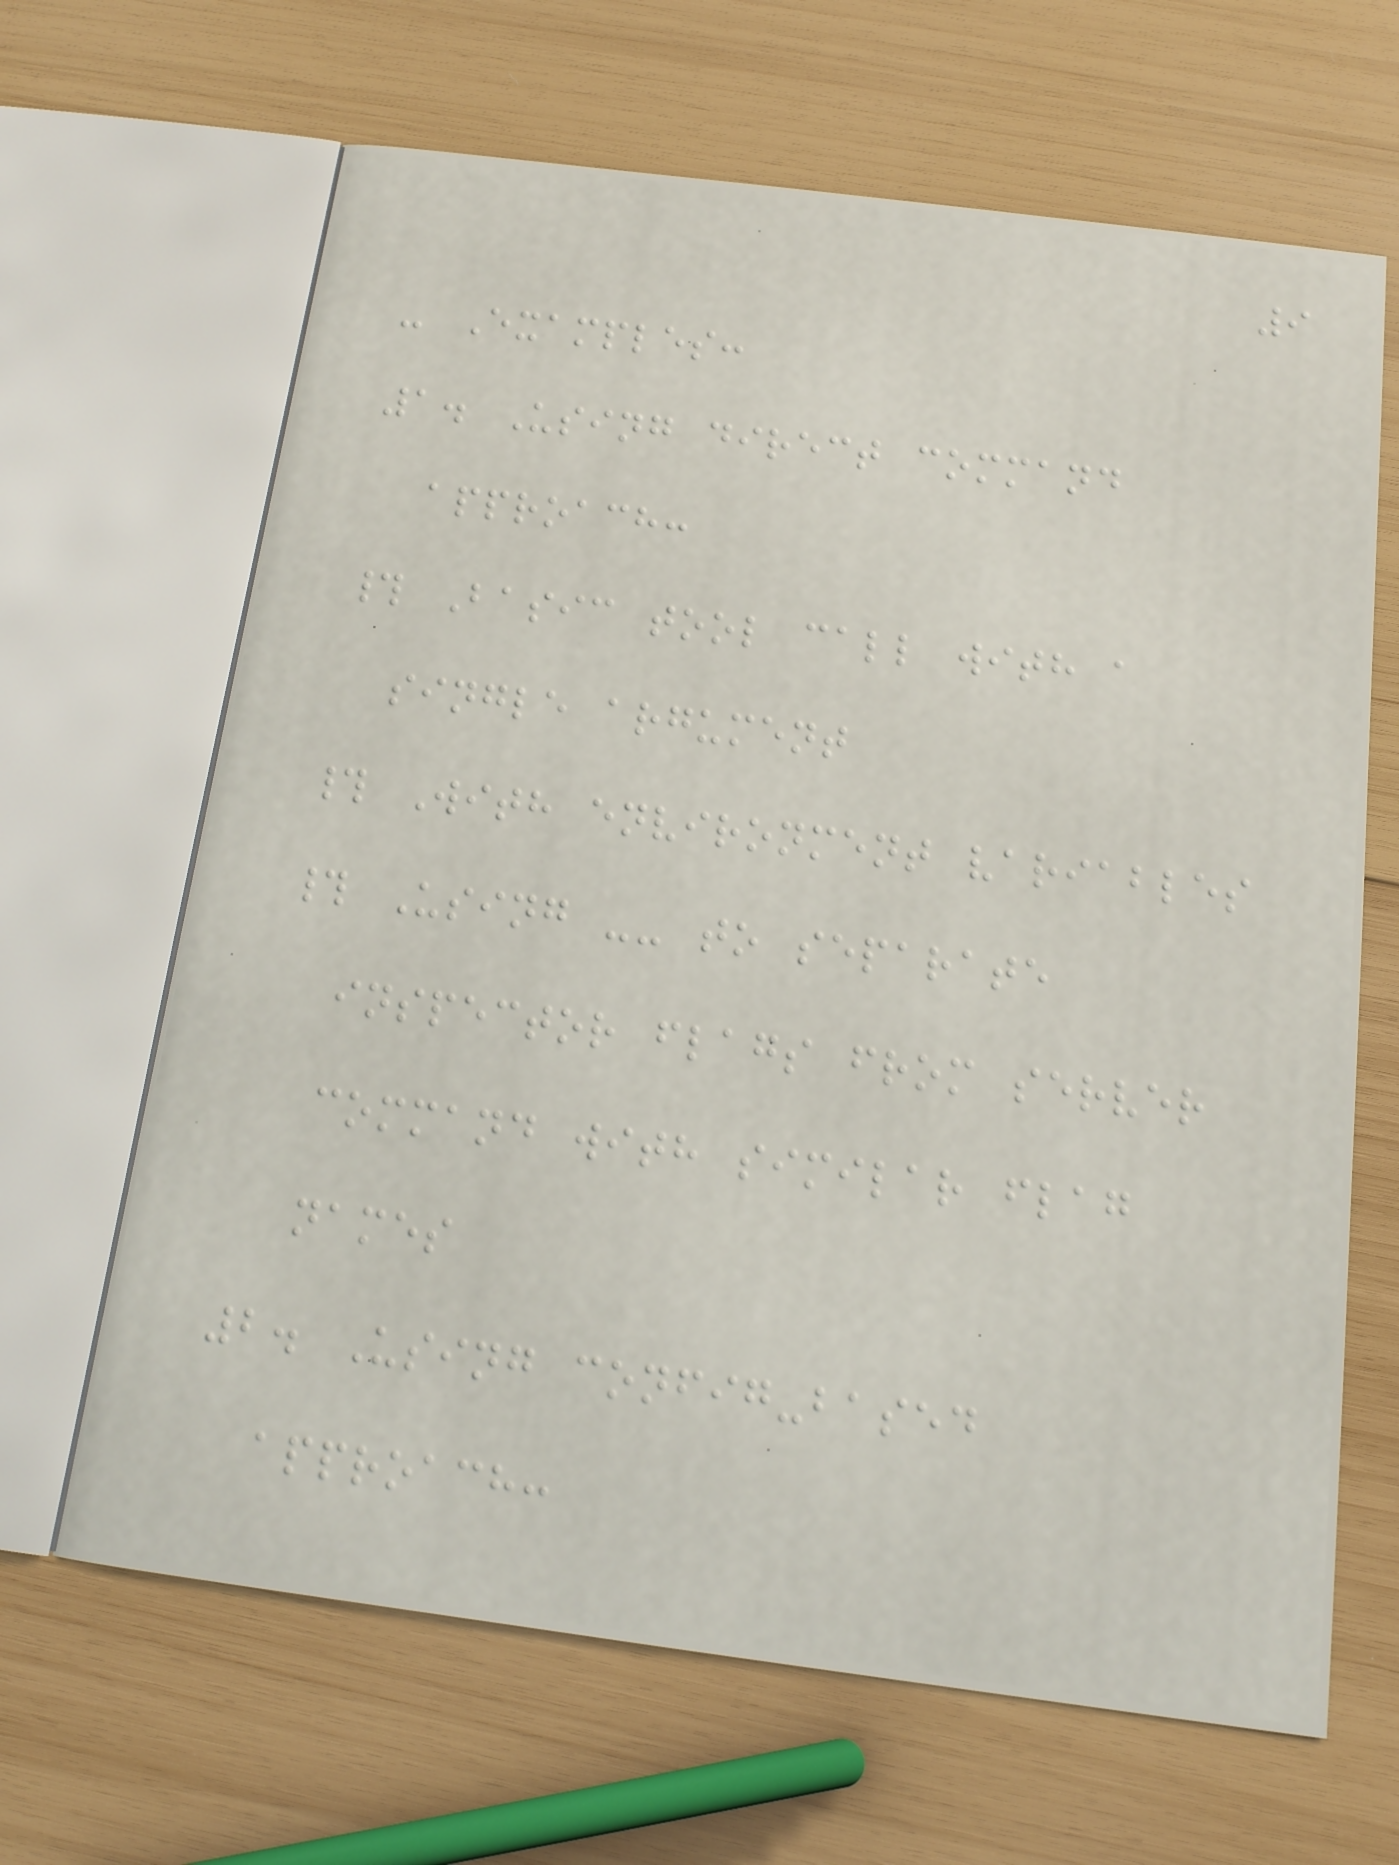9
- Examples:
1. Using direct command
approach:
# Basic tool call with a
single argument
# With environment variables
# Using -- to separate
inspector flags from server
command with similar flag
names
2. Using config-based
approach:
